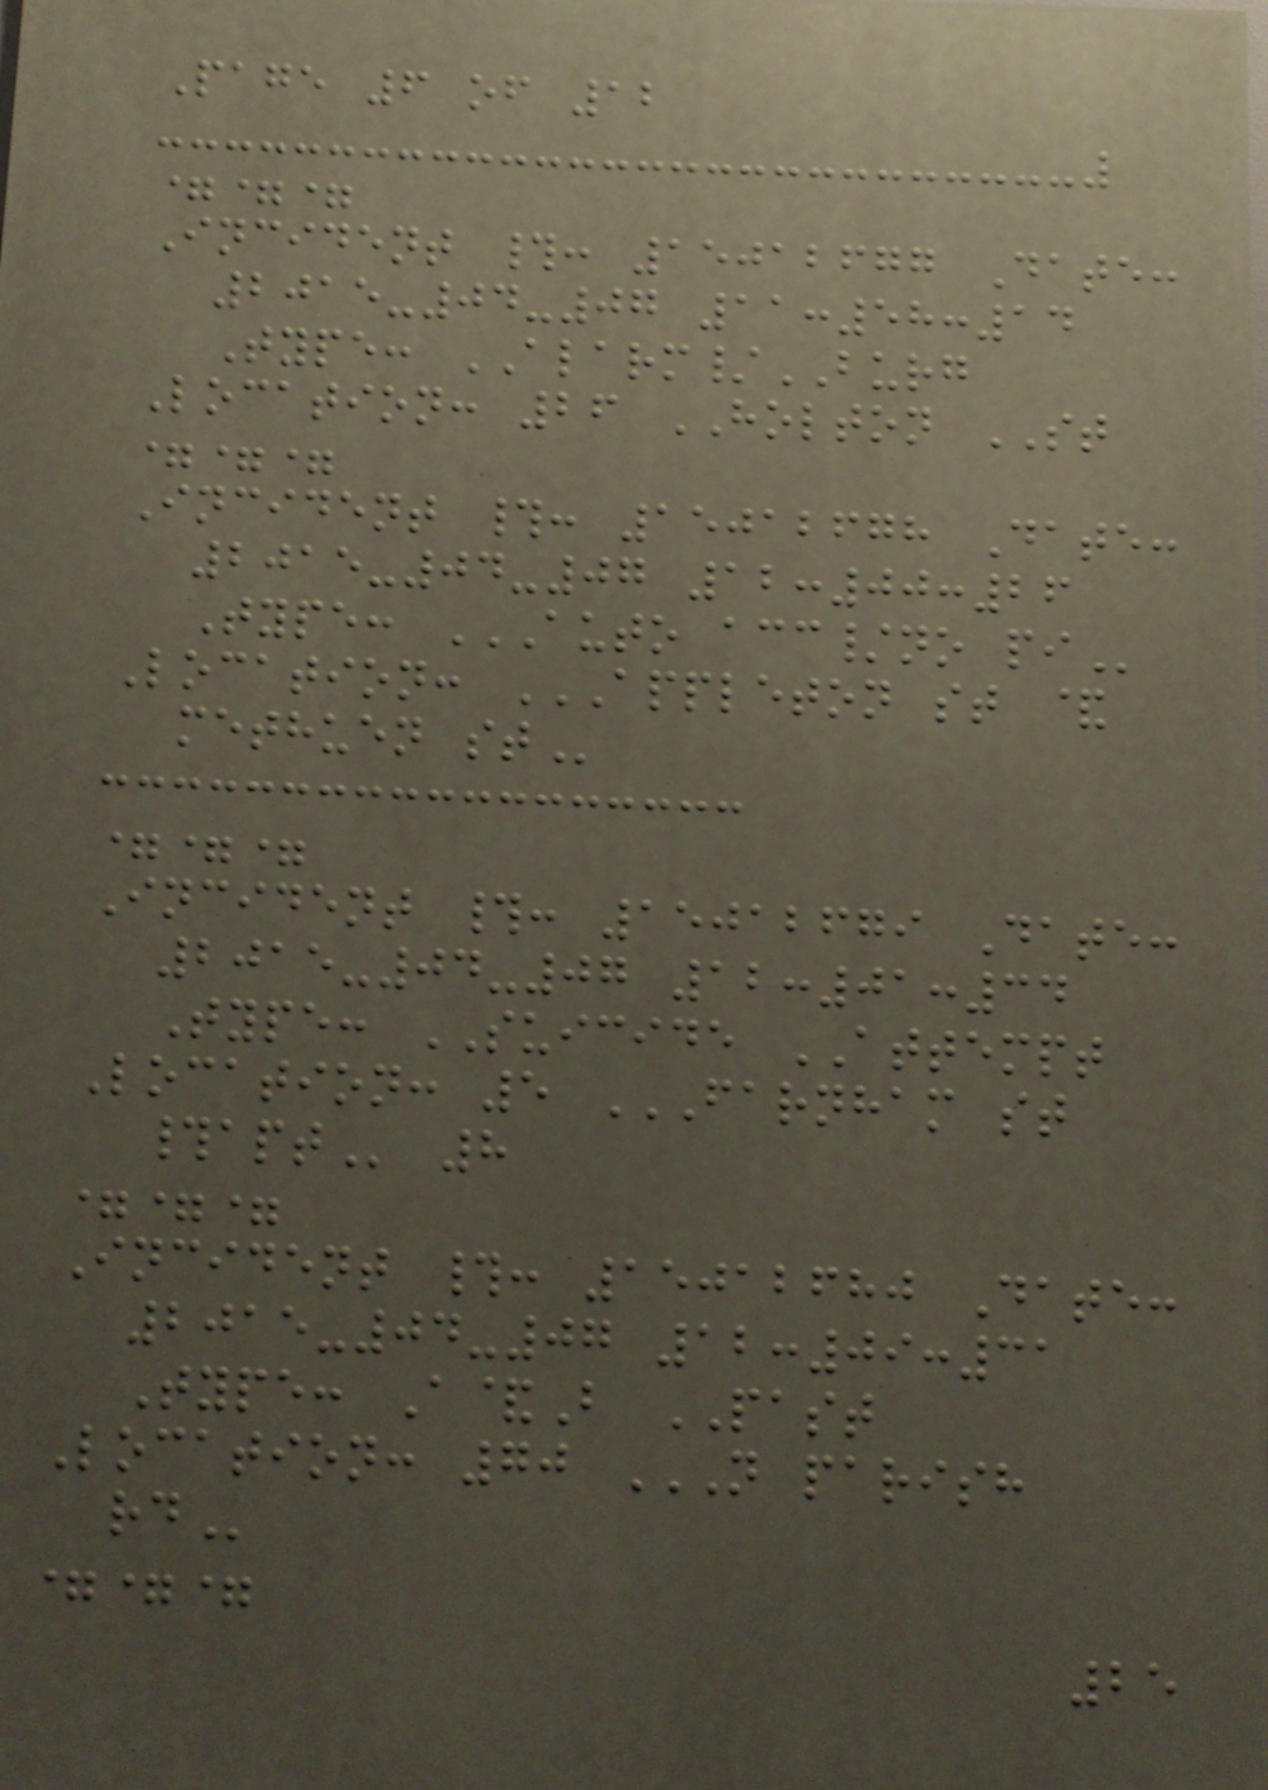Page 6 of 12
===
Incident #: 15012677 Date:
2015-04-07 11:58:14
Type: ALARM/BURG
Location: 26 HOLTON ST
===
Incident #: 15012678 Date:
2015-04-07 12:00:26
Type: AUTO ACC/NO PI
Location: APPLETON ST &
METHUEN ST
===
Incident #: 15012679 Date:
2015-04-07 12:01:34
Type: SUICIDE ATTEMPT
Location: 5 FARNHAM ST
#APT 8
===
Incident #: 15012680 Date:
2015-04-07 12:09:31
Type: A&B PAST
Location: 70 N PARISH
RD
===
25
